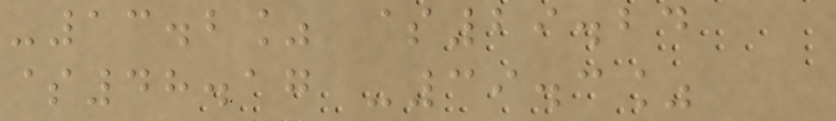-13.2% $29.24
$48.17 -39.3%
